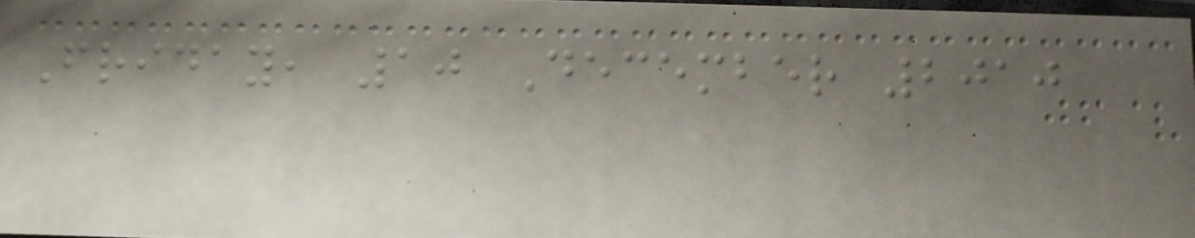Friday, 10 December 2010
